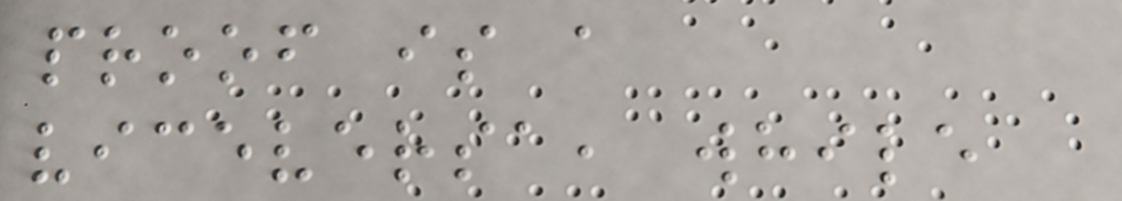proof is a
viceversa, while
